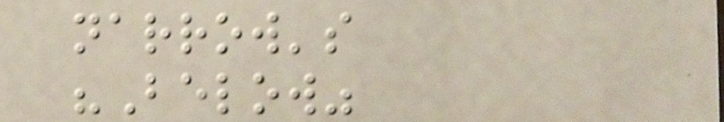narrow's
"Below"
